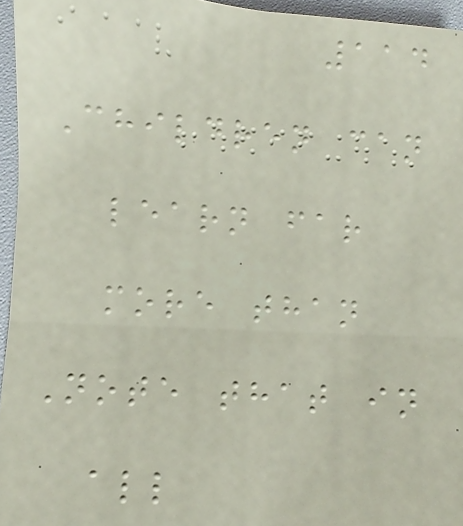114
Children can
learn far
more than
Note that in
all
